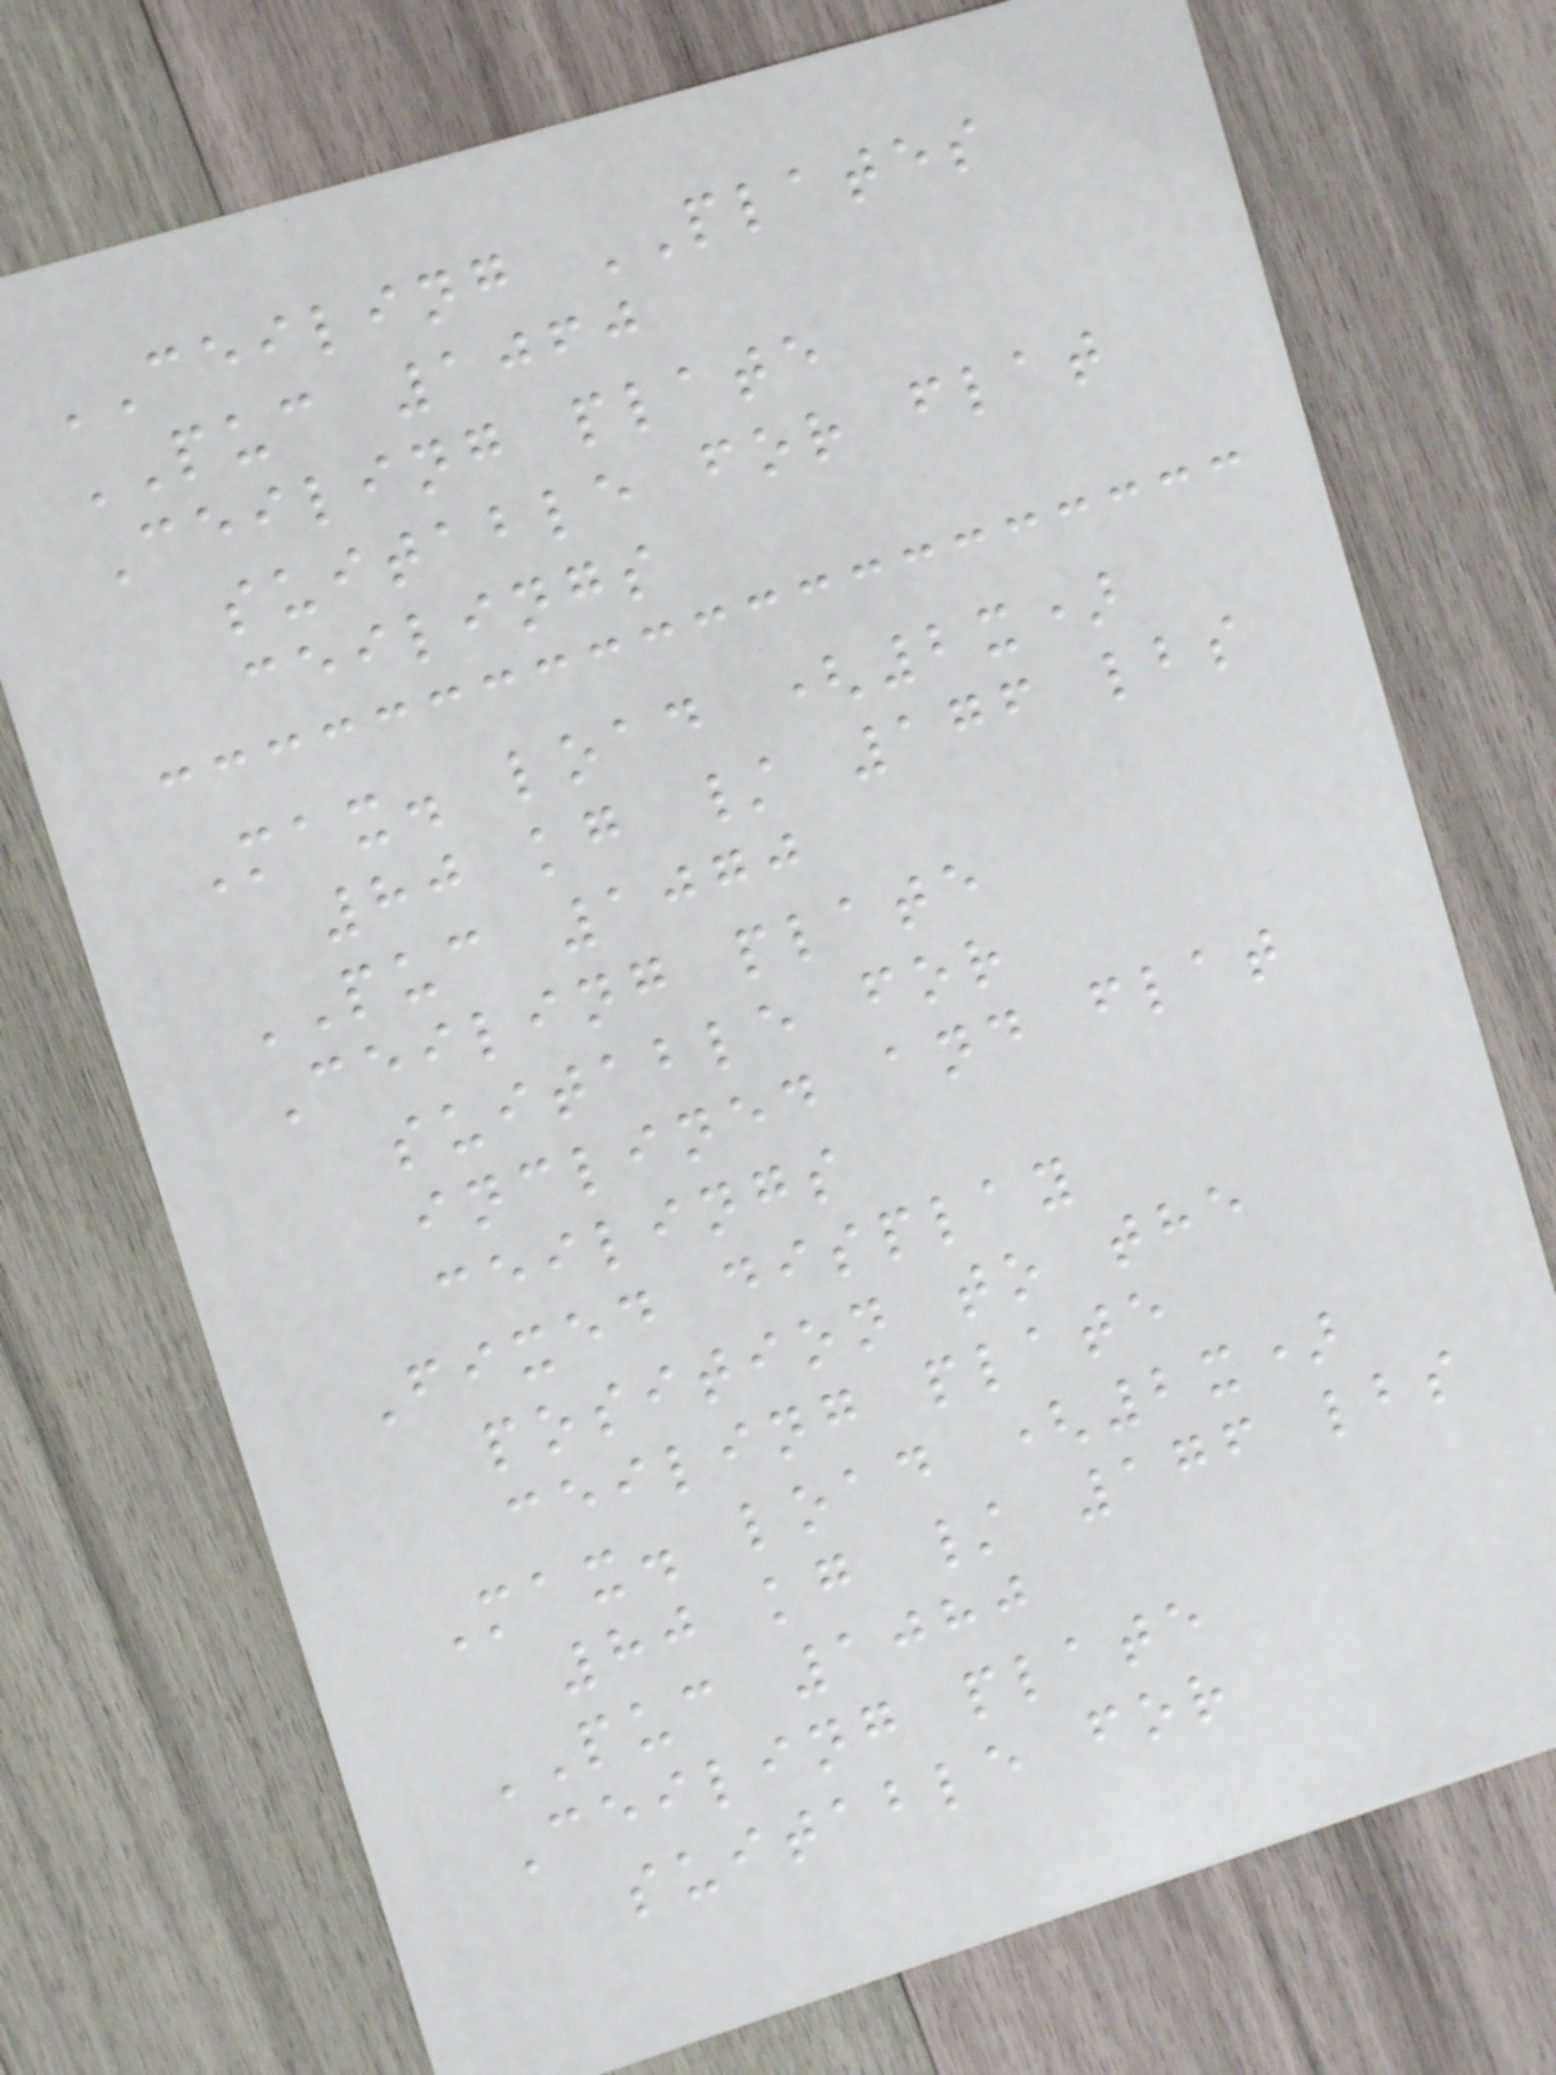CEILING PLATES
PUC 1060
Ceiling plate
suitable for flat
ceilings
Max. load (2x)
80 kg / 176 lbs
PUC 1070
Ceiling plate
suitable for
inclined and flat
ceilings
Fixed display
position to the
ceiling plate
Max. load (2x)
80 kg / 176 lbs
PUC 1080
Ceiling plate
suitable for
